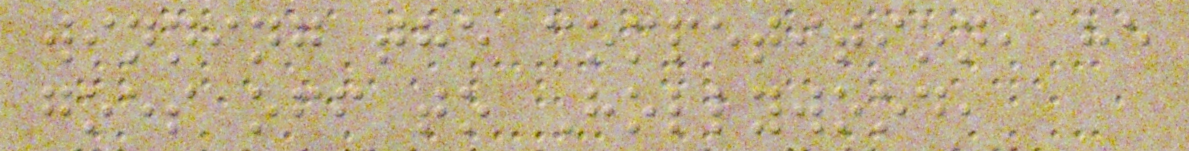winning the competition, he
goes off to Hollywood,
